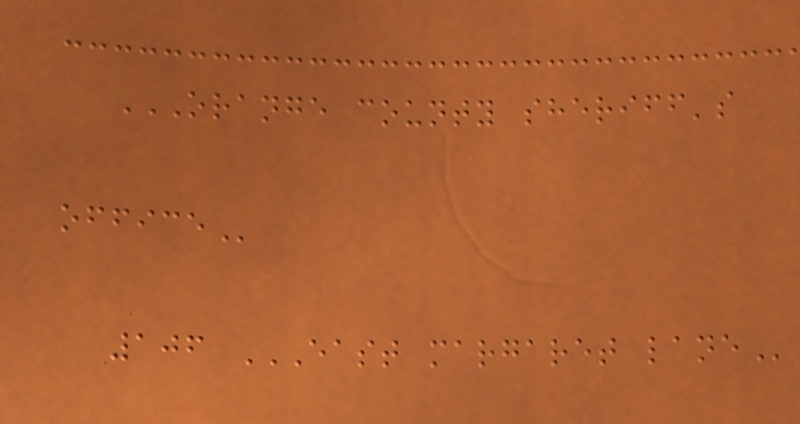ORANGE COUNTY SHERIFF'S
OFFICE
106 EAST MARGARET LANE
